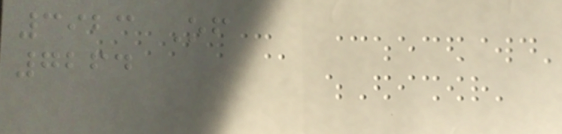3923 Of
7264
